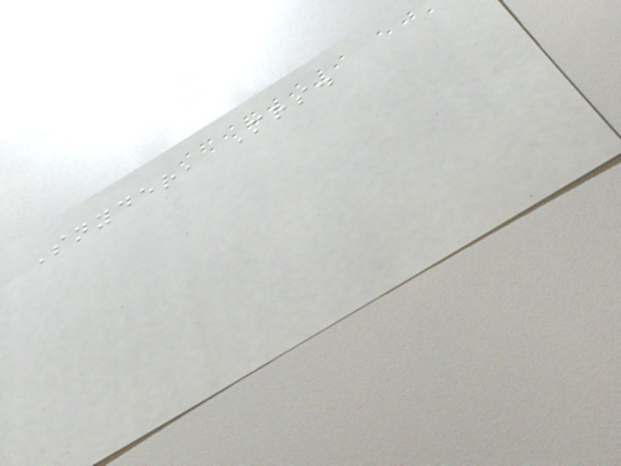Snyder, Mrs.
